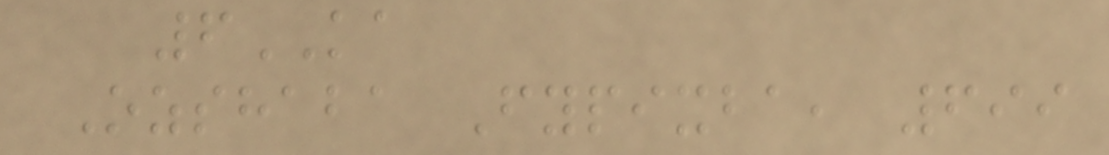6KA
Ozshaba Fypixba, 699
